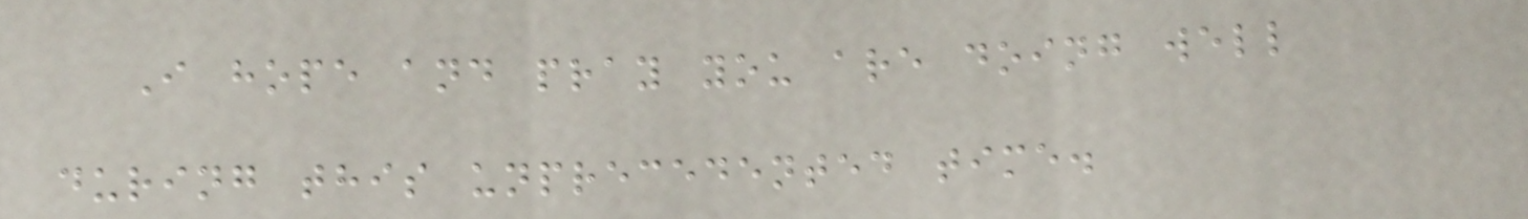I hope and pray you are doing well
during this unprecedented time.
